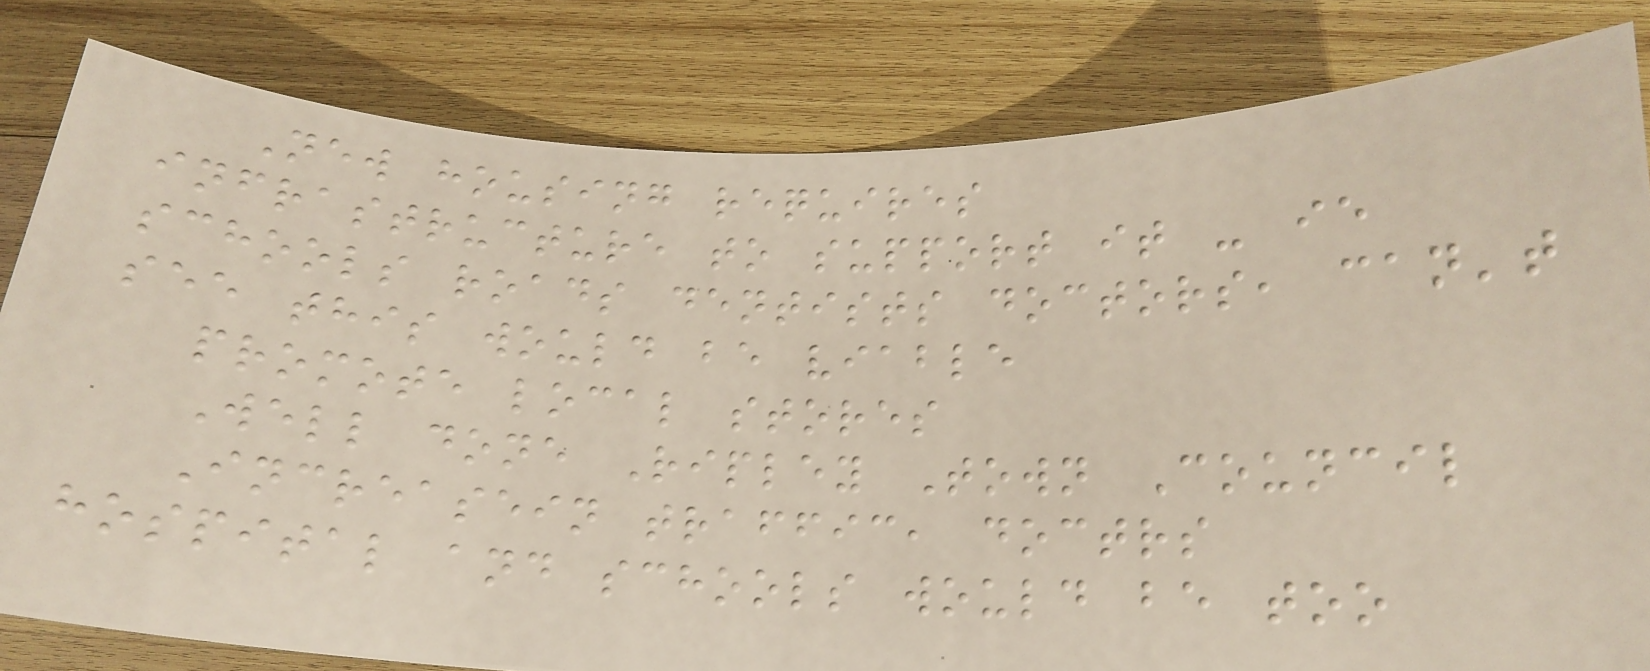New housing requires
infrastructure to support it - ie
schools roads dentists doctors, can't
see this would be viable
promote local stores
Well done Ripley Town Council
Increasein traffic, doctrs
hospital and schools would be too
